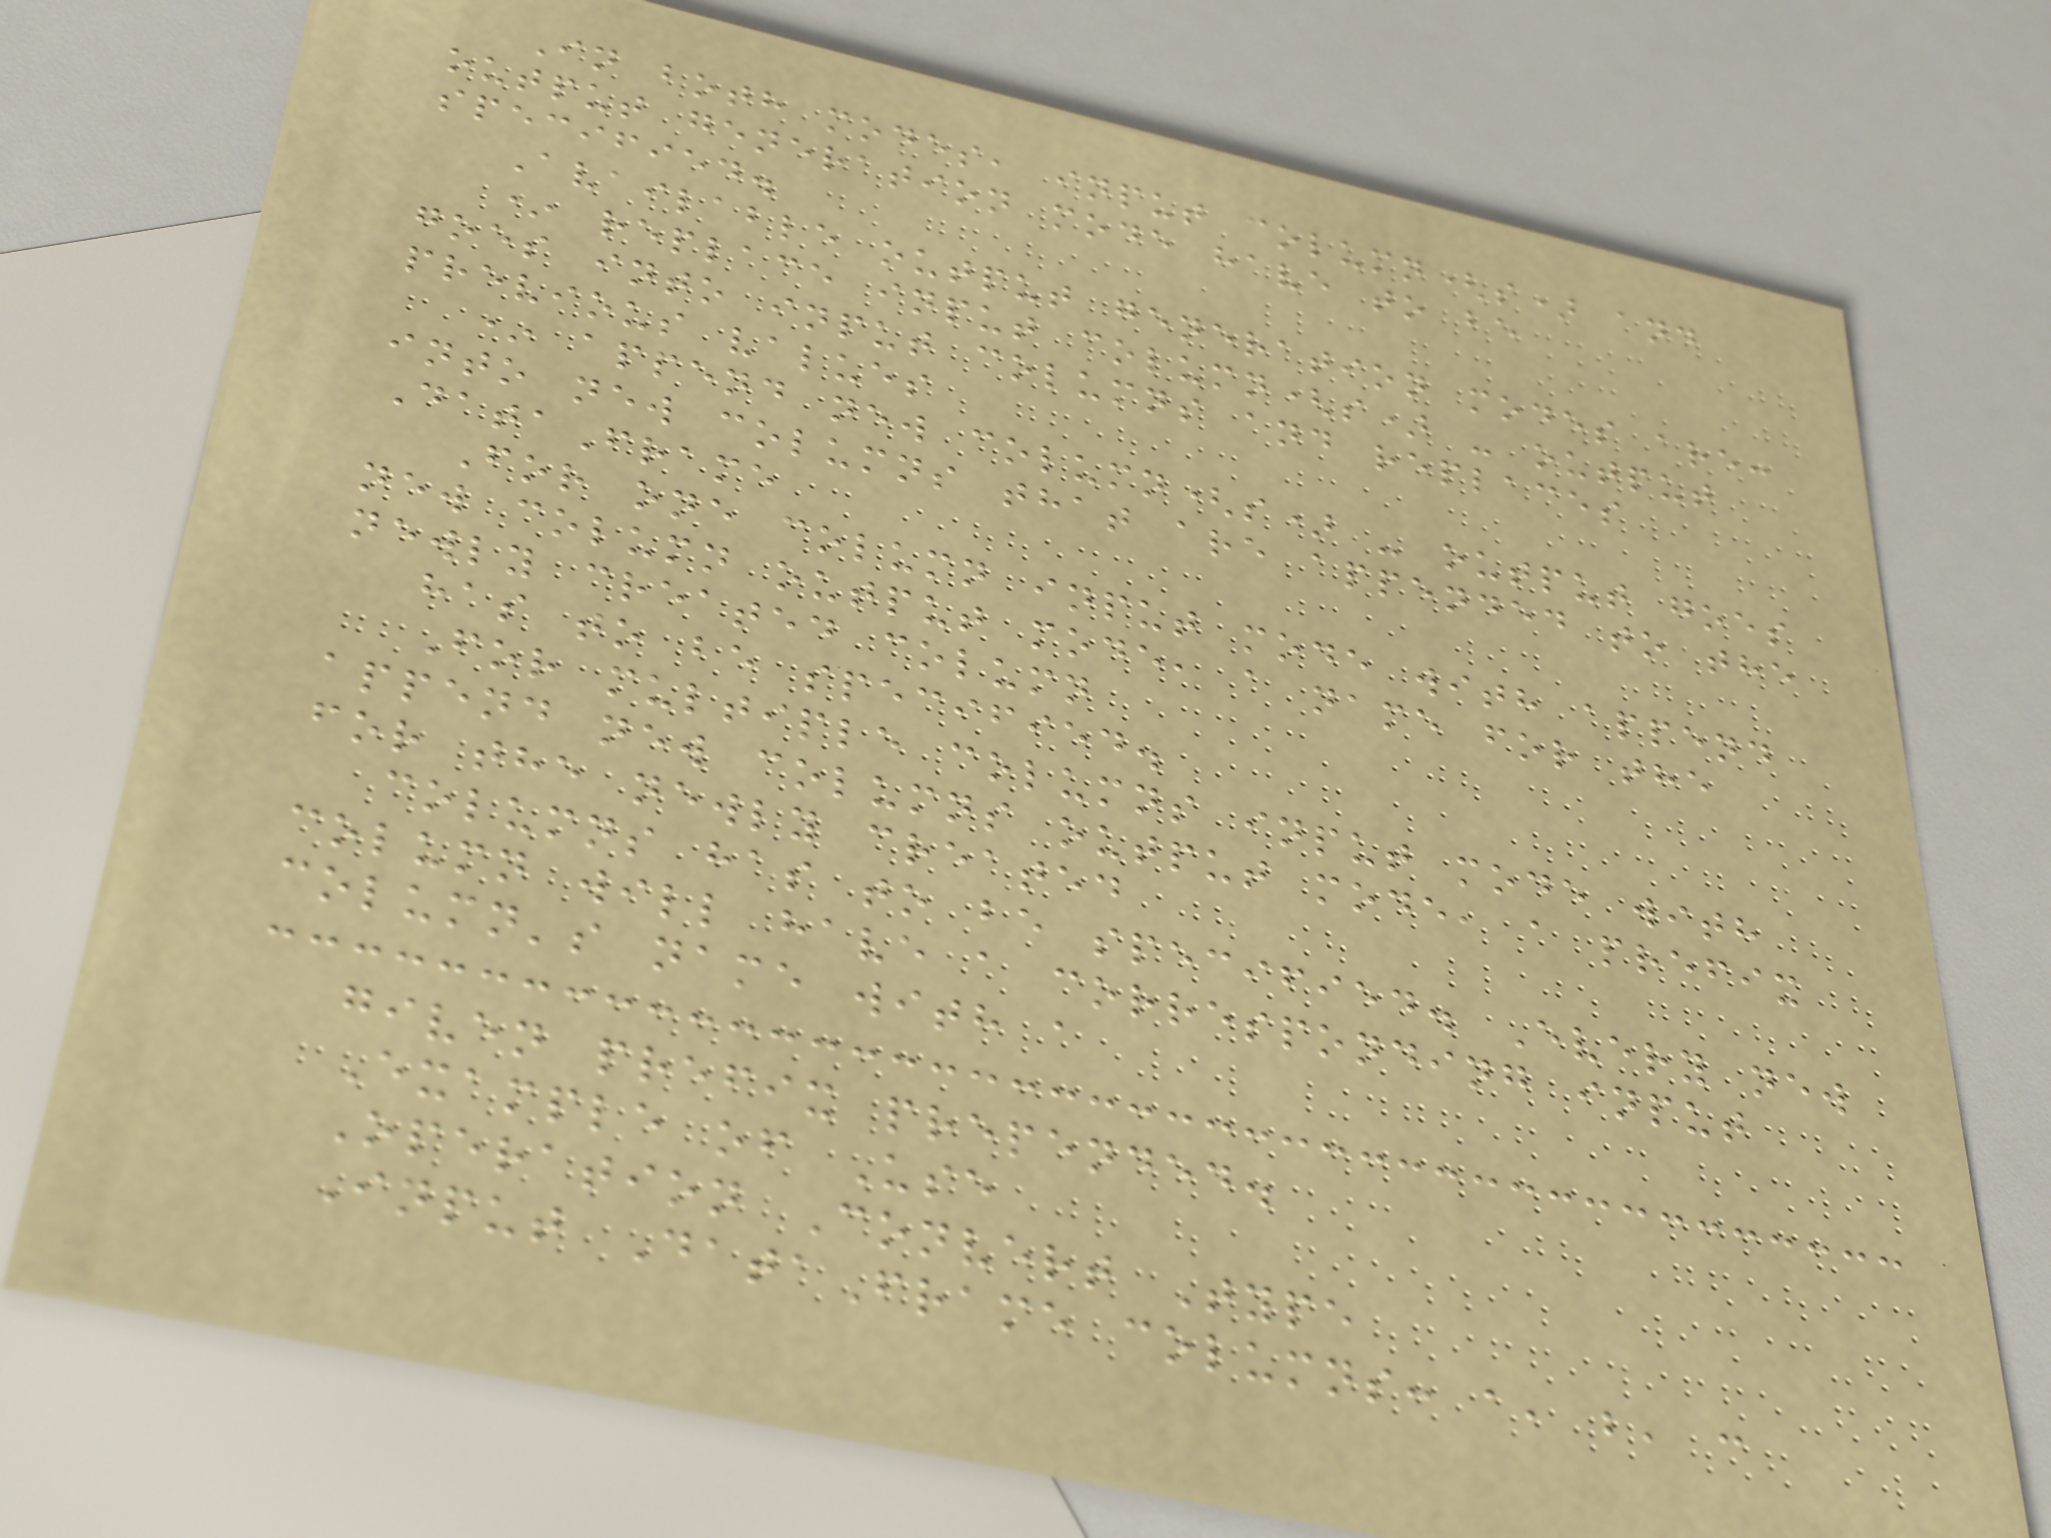In both modes, input column(s) and
output generation mode have to be
specified.
Available output generation modes are:
* replace input column(s) - output
goes into input columns and replaces
previous values
* append new column(s) - output goes
into new columns that are appended to the
DataFrame
For one column input mode with append
new column output mode, a name for the
newly created column
has to be specified.
For multiple columns input mode with
append new columns output mode, a prefix
for the newly created
columns has to be specified. Every new
column will have a corresponding input
column's name with a
given prefix prepended.
Example of Use
Operation Convert Type
Input DataFrame columns: a, b, c
